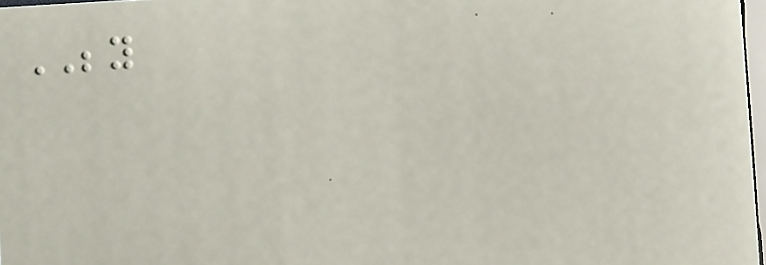BEYOND
